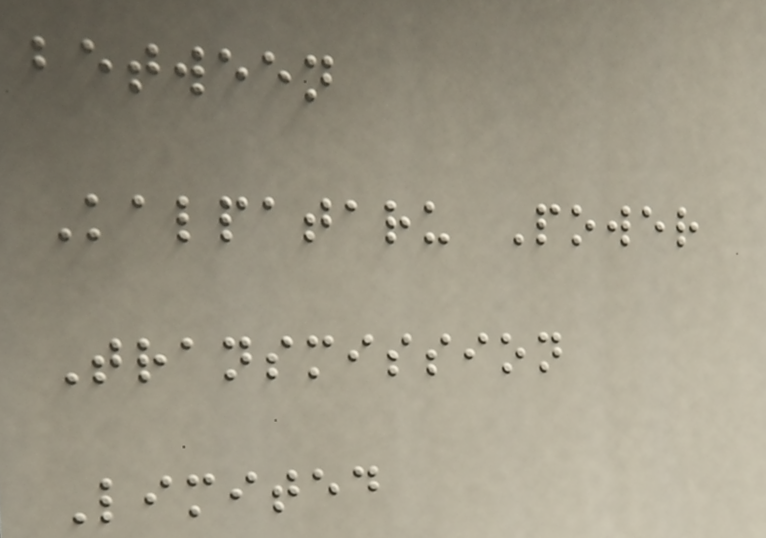between
Kalpataru Power
Transmission
Limited
